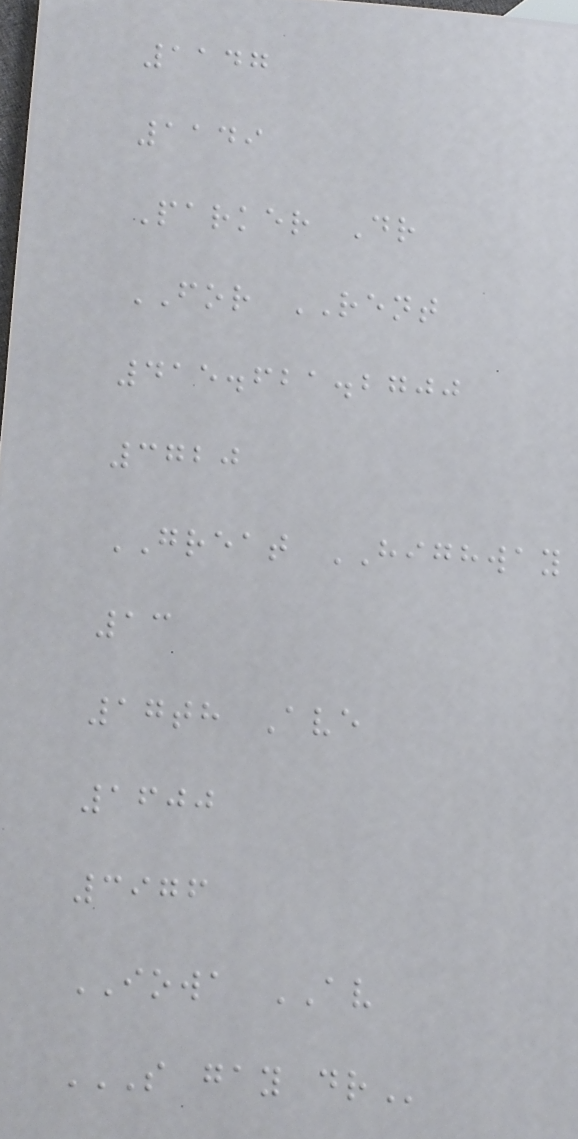1147
1149
Parker Dr
FOR RENT
415.621.2700
3720
GREAT HIGHWAY
13
17th Ave
1600
3976
IOWA AV
S GAY DR
